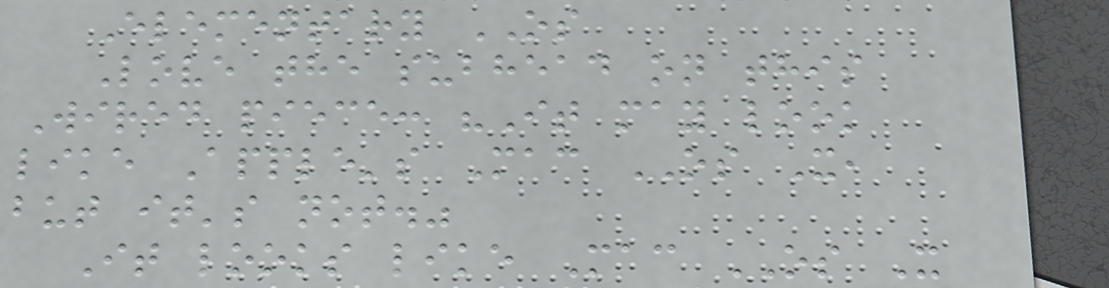Elementary OS
Love the subhead on this
Wired piece: "It may look
like Apple's Mac OS X,
but it's not."
It looks like Mac OS X
